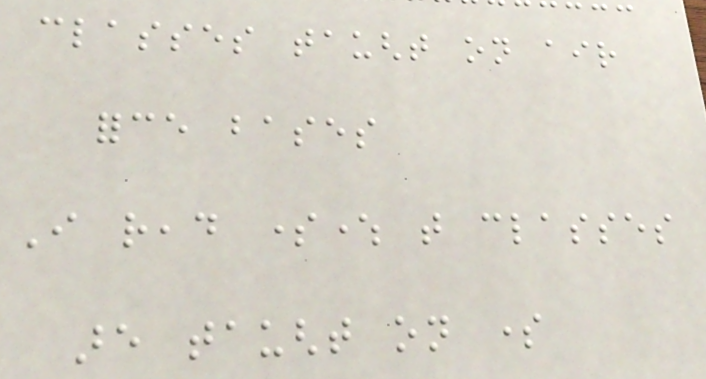classes taught on air
force bases
I read somewhere that classes
are taught on some
